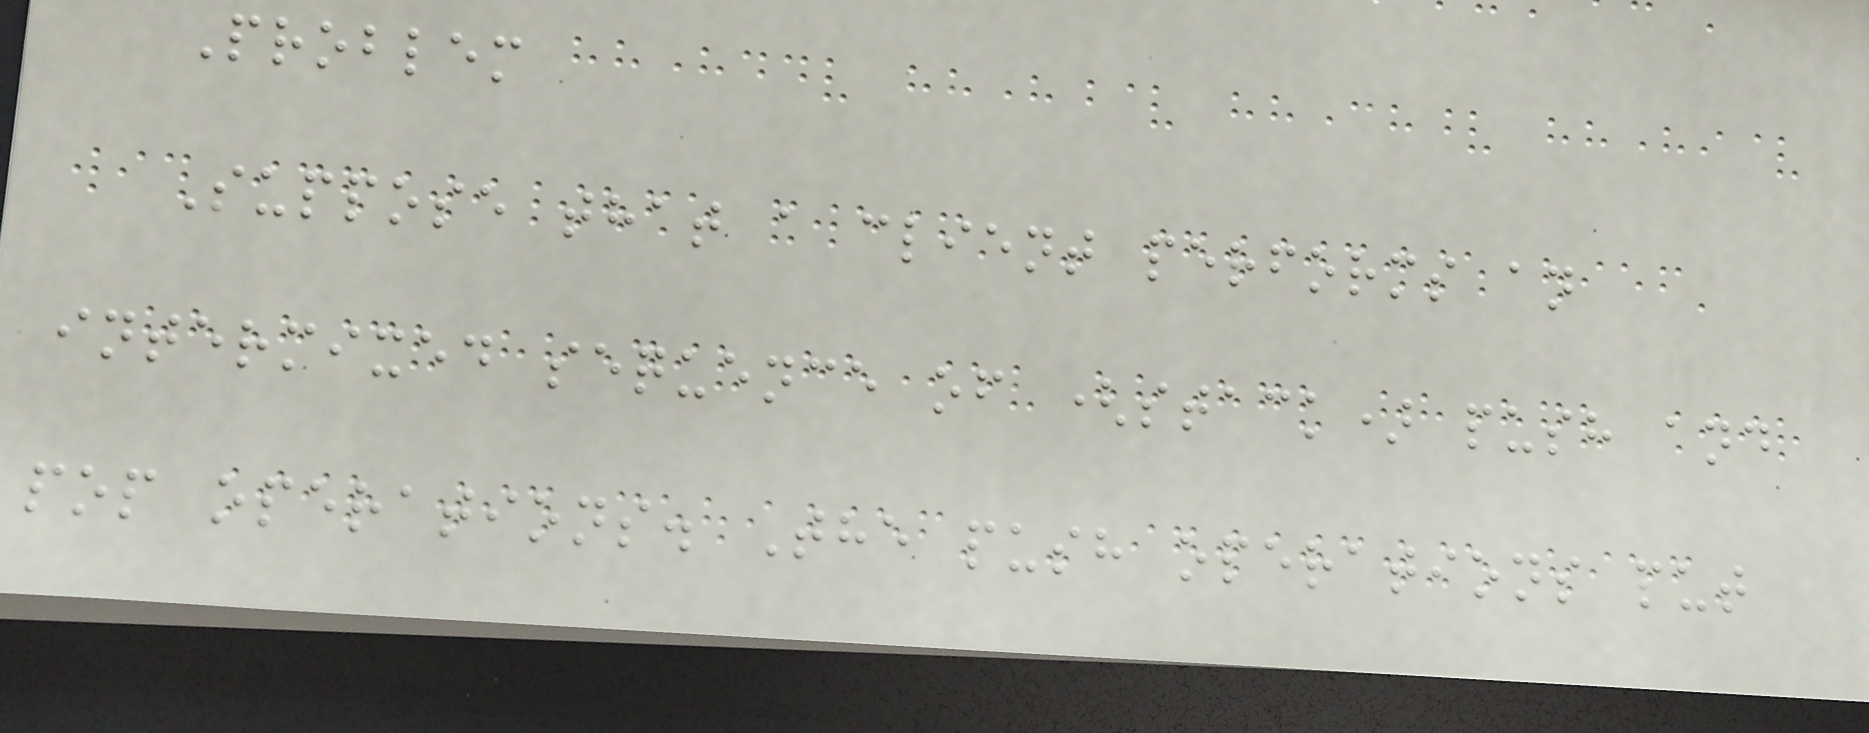Problem
Suppose that a client performs an
intermixed sequence of (stack) push and
pop operations. The push operations put
